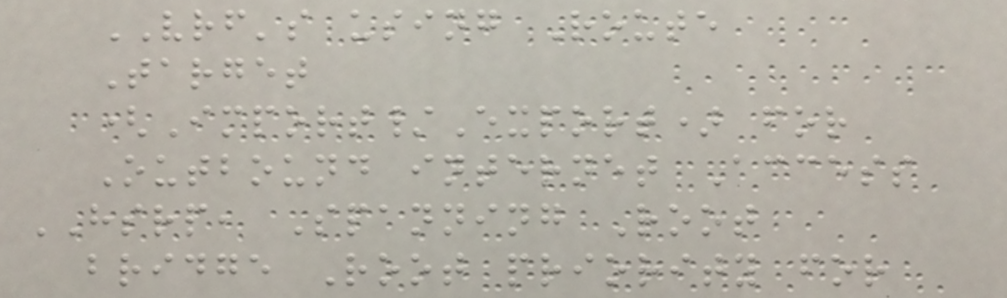VRF's using Route
Target
(Import/Export) for
Outbound internet Access
HSRP, Spanning Root
bridge Root priority for
